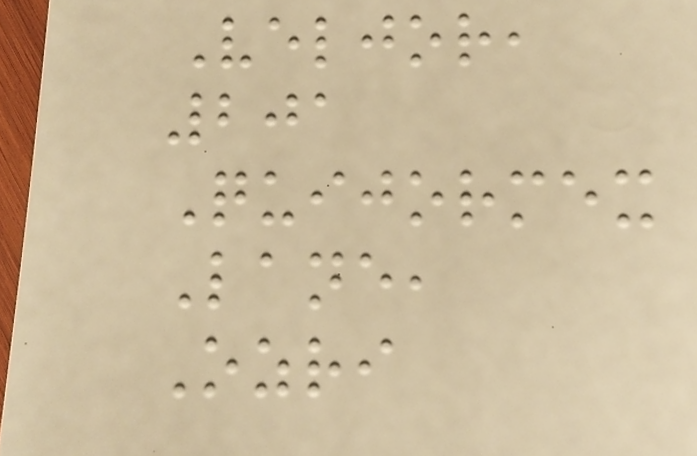Veljor,
201
Quijormex
Lane,
Ozri
